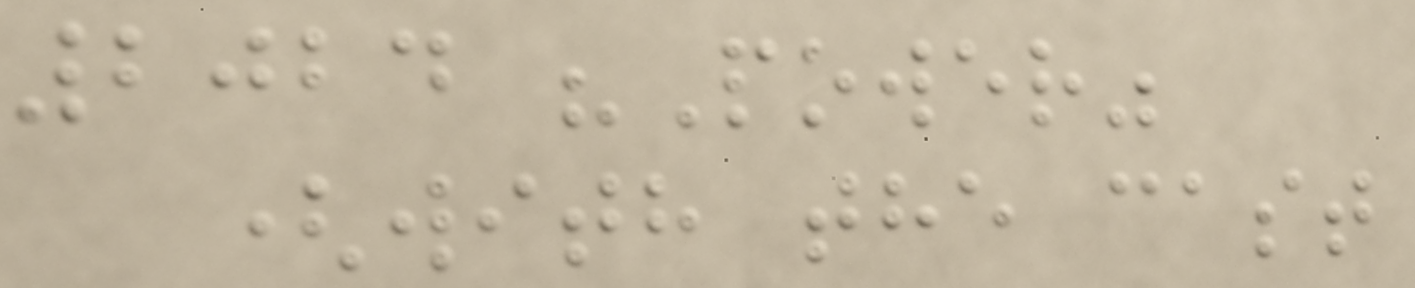2024 "Power"
(with the cast
